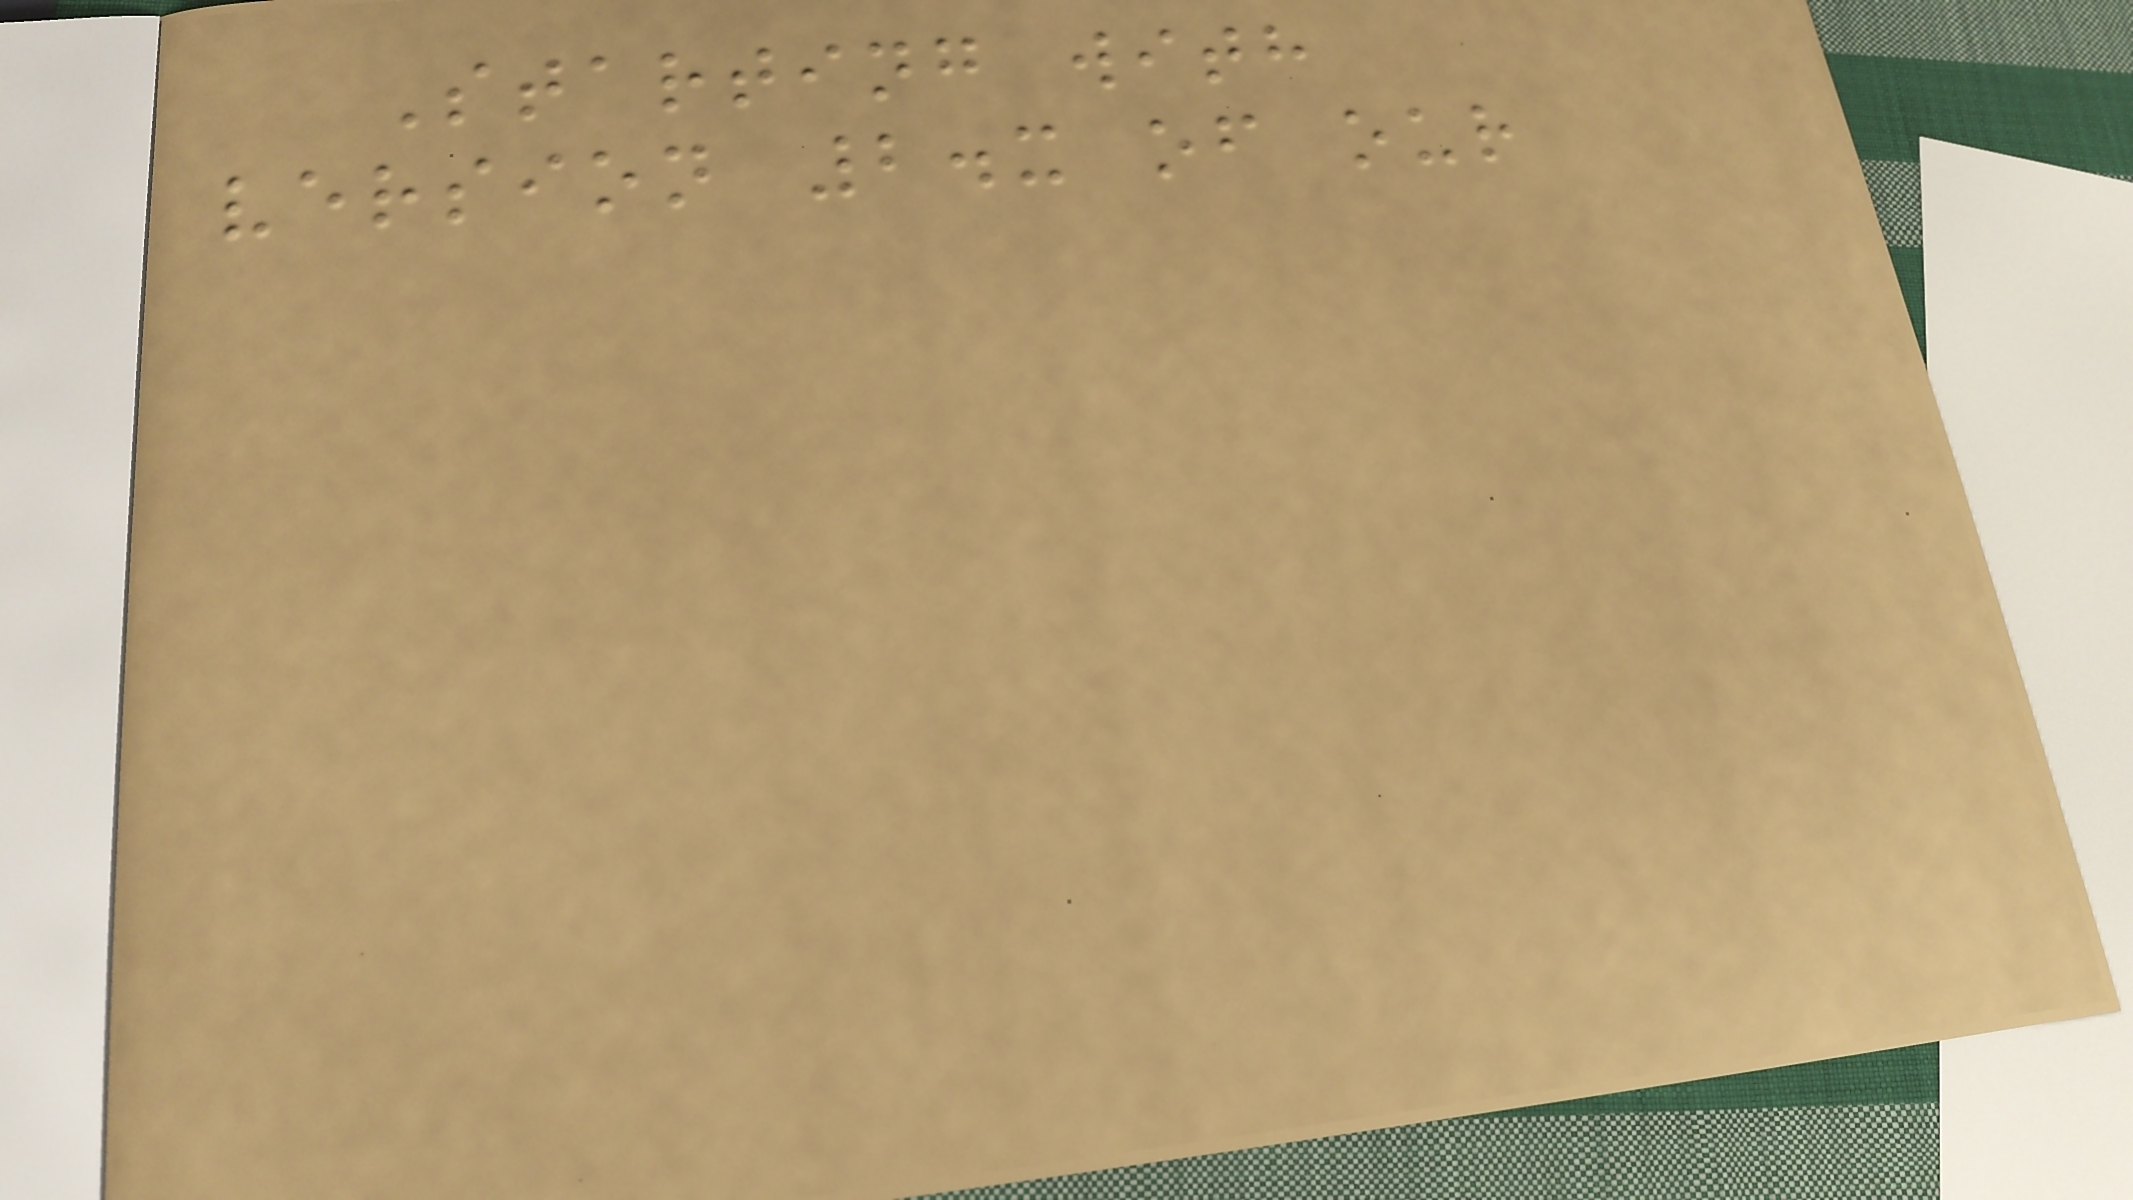Starting with
version 2.x of our
